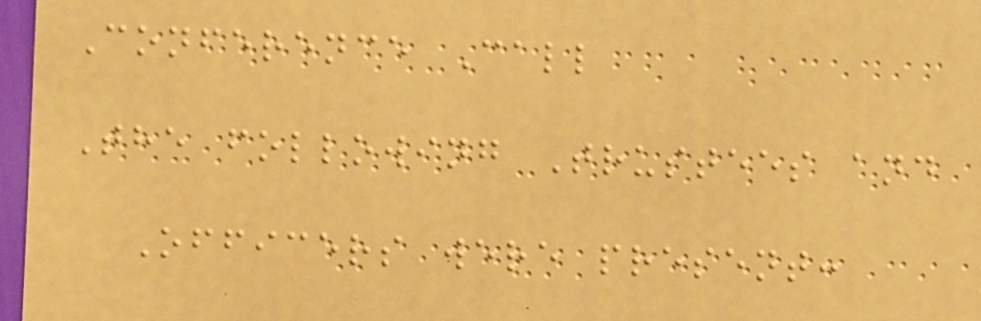Conference Call
The following Trustees and
Officers were present:
